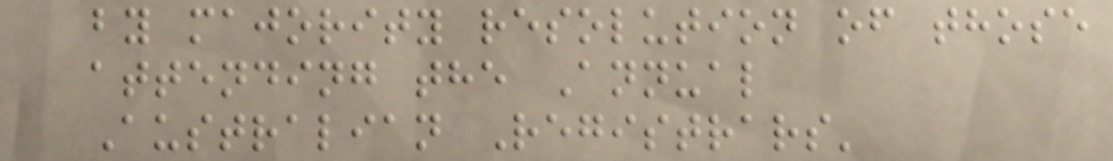by majority resolution of those
attending the Annual
Australian Registrars'
